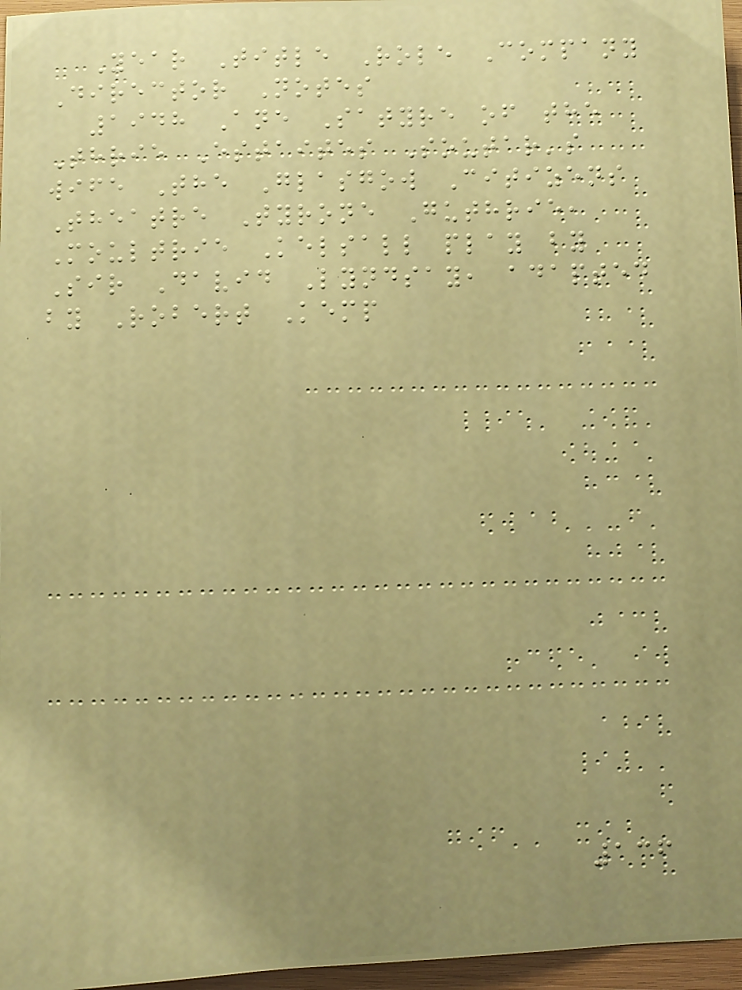Year Title Role Company
Director Notes
1948 Ane Satyre of the
Thrie Estaites Soutar's
wife The Glasgow Citizens
Theatre Tyrone Guthrie,
Moultrie Kelsall play by
Sir David Lyndsay, adapted
by Robert Kemp
136
